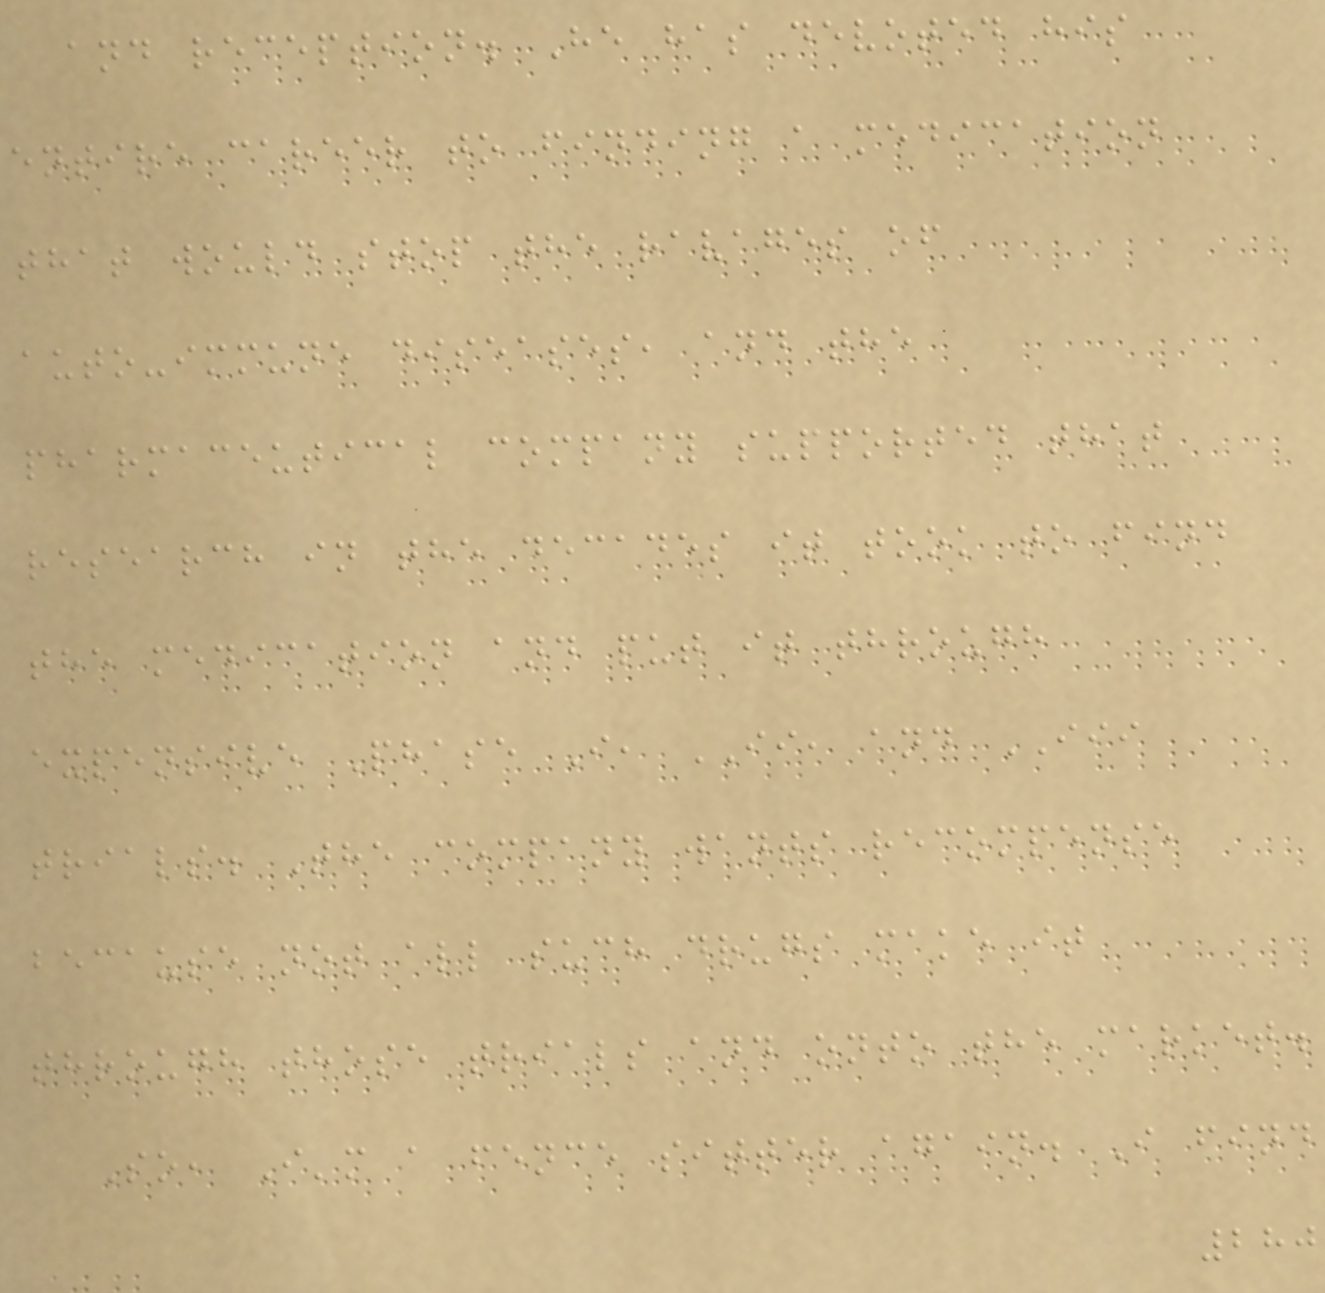and reception. He has devoted his
entire career to finding a medication
that would stop the ravages of
auto-immune diseases, and the
pharmaceutical company supported that
research in the decades it took to find
the medication and put it through
expensive Phase I, II, and III
trials. The company wants recompense
because not all such drugs make it
through those trials and onto the market.
So, I'm a fence sitter again. I find
280
